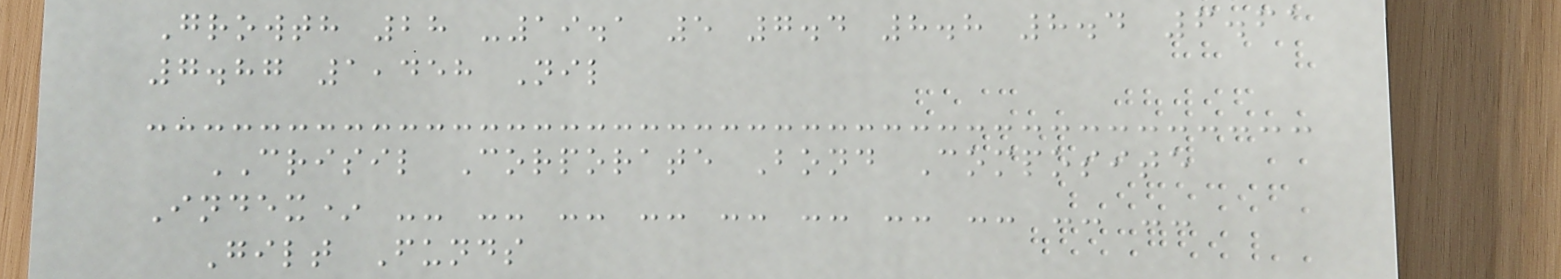Growth 28 -19.1 5 7.4 8.8 8.4 6.61
7.87 1,458 Nil
CRISIL Corporate Bond Composite
Index* -- -- -- -- -- -- -- -- -- --
Gilt Funds
